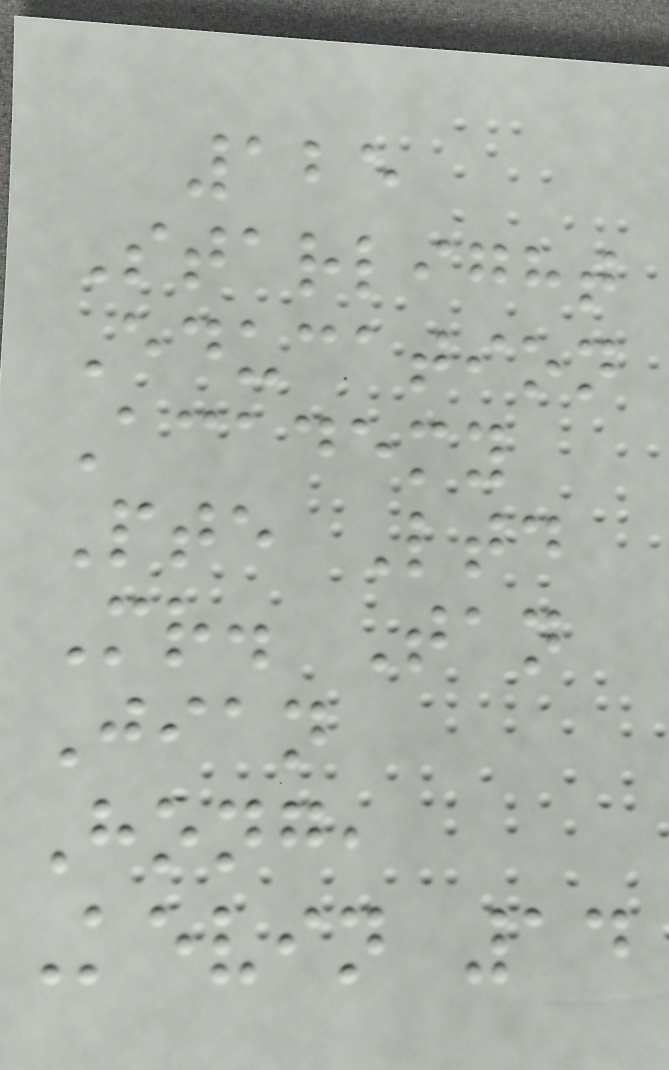125
Starlight
Education
Academy
Pte Ltd
Mr. Tan
Jian
Hong,
Kevin 14
